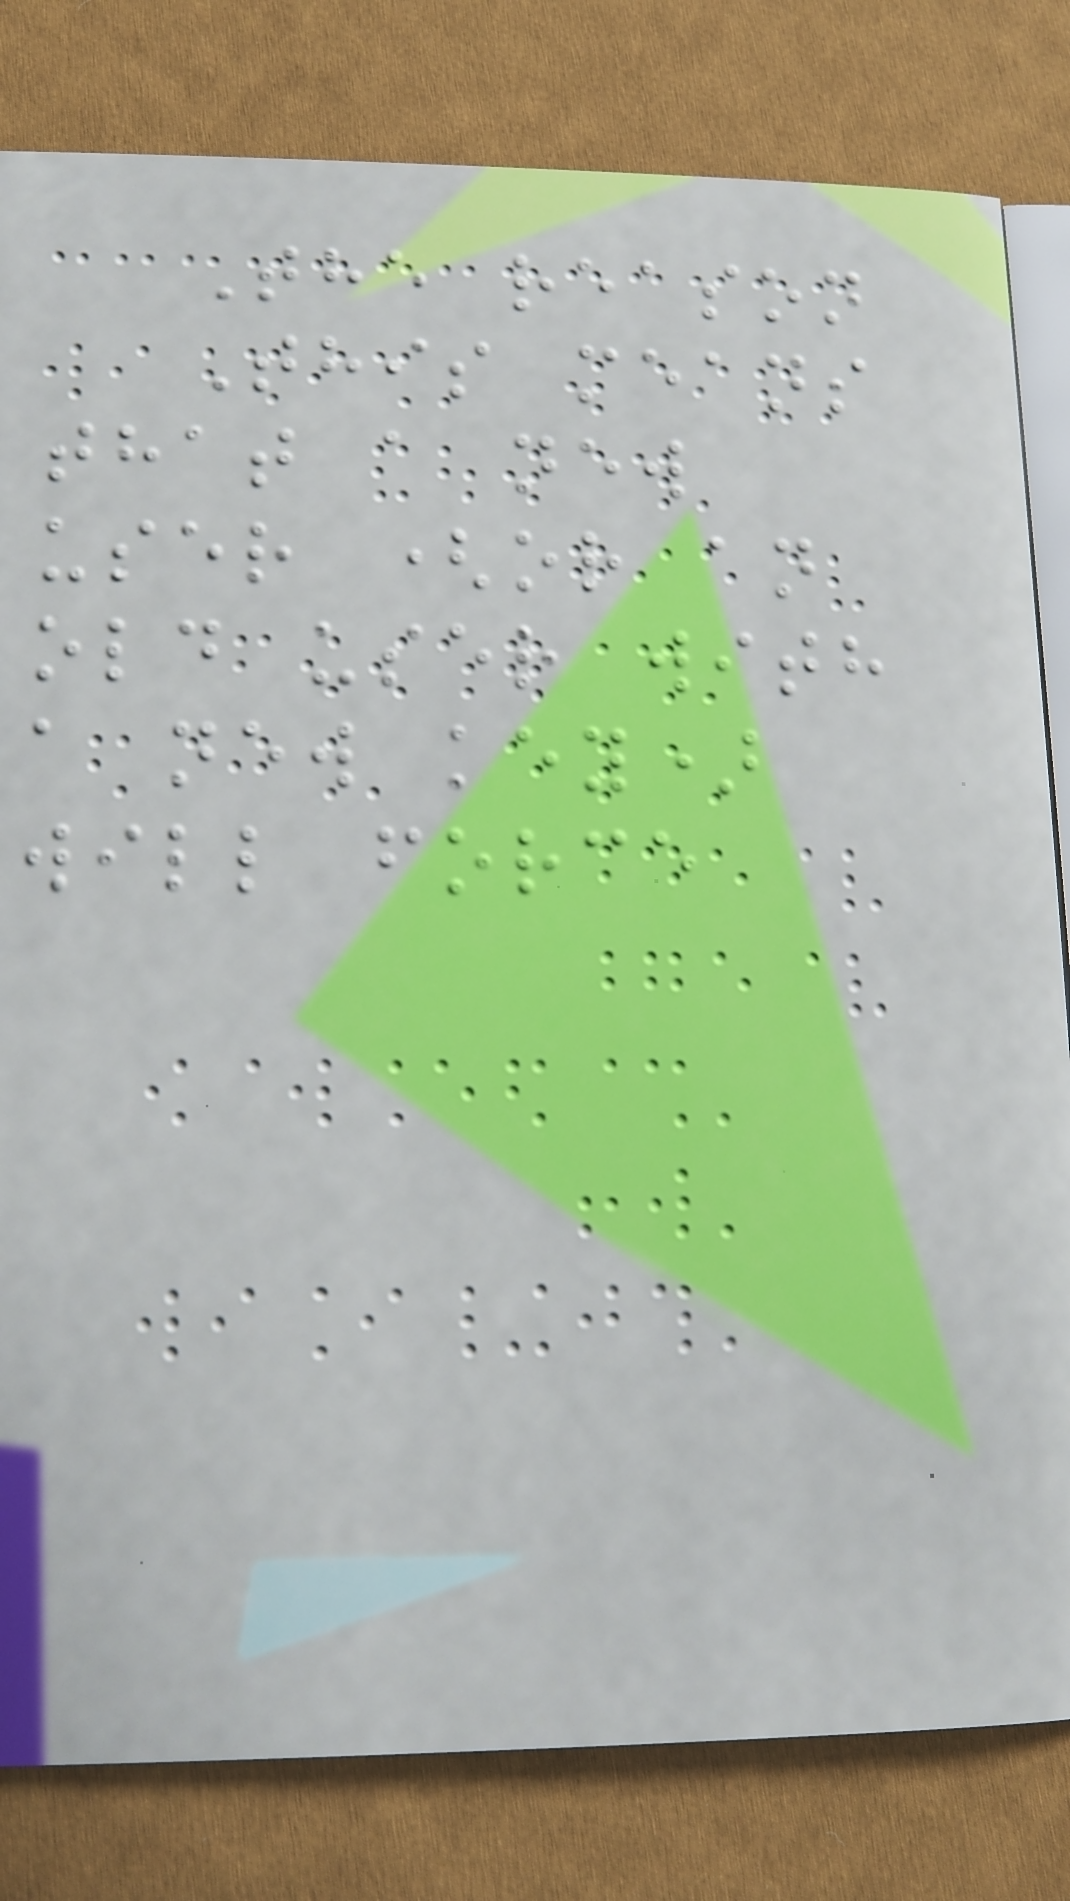The reason
This means
that a new
user (or an
old user with
a new key)
will force
